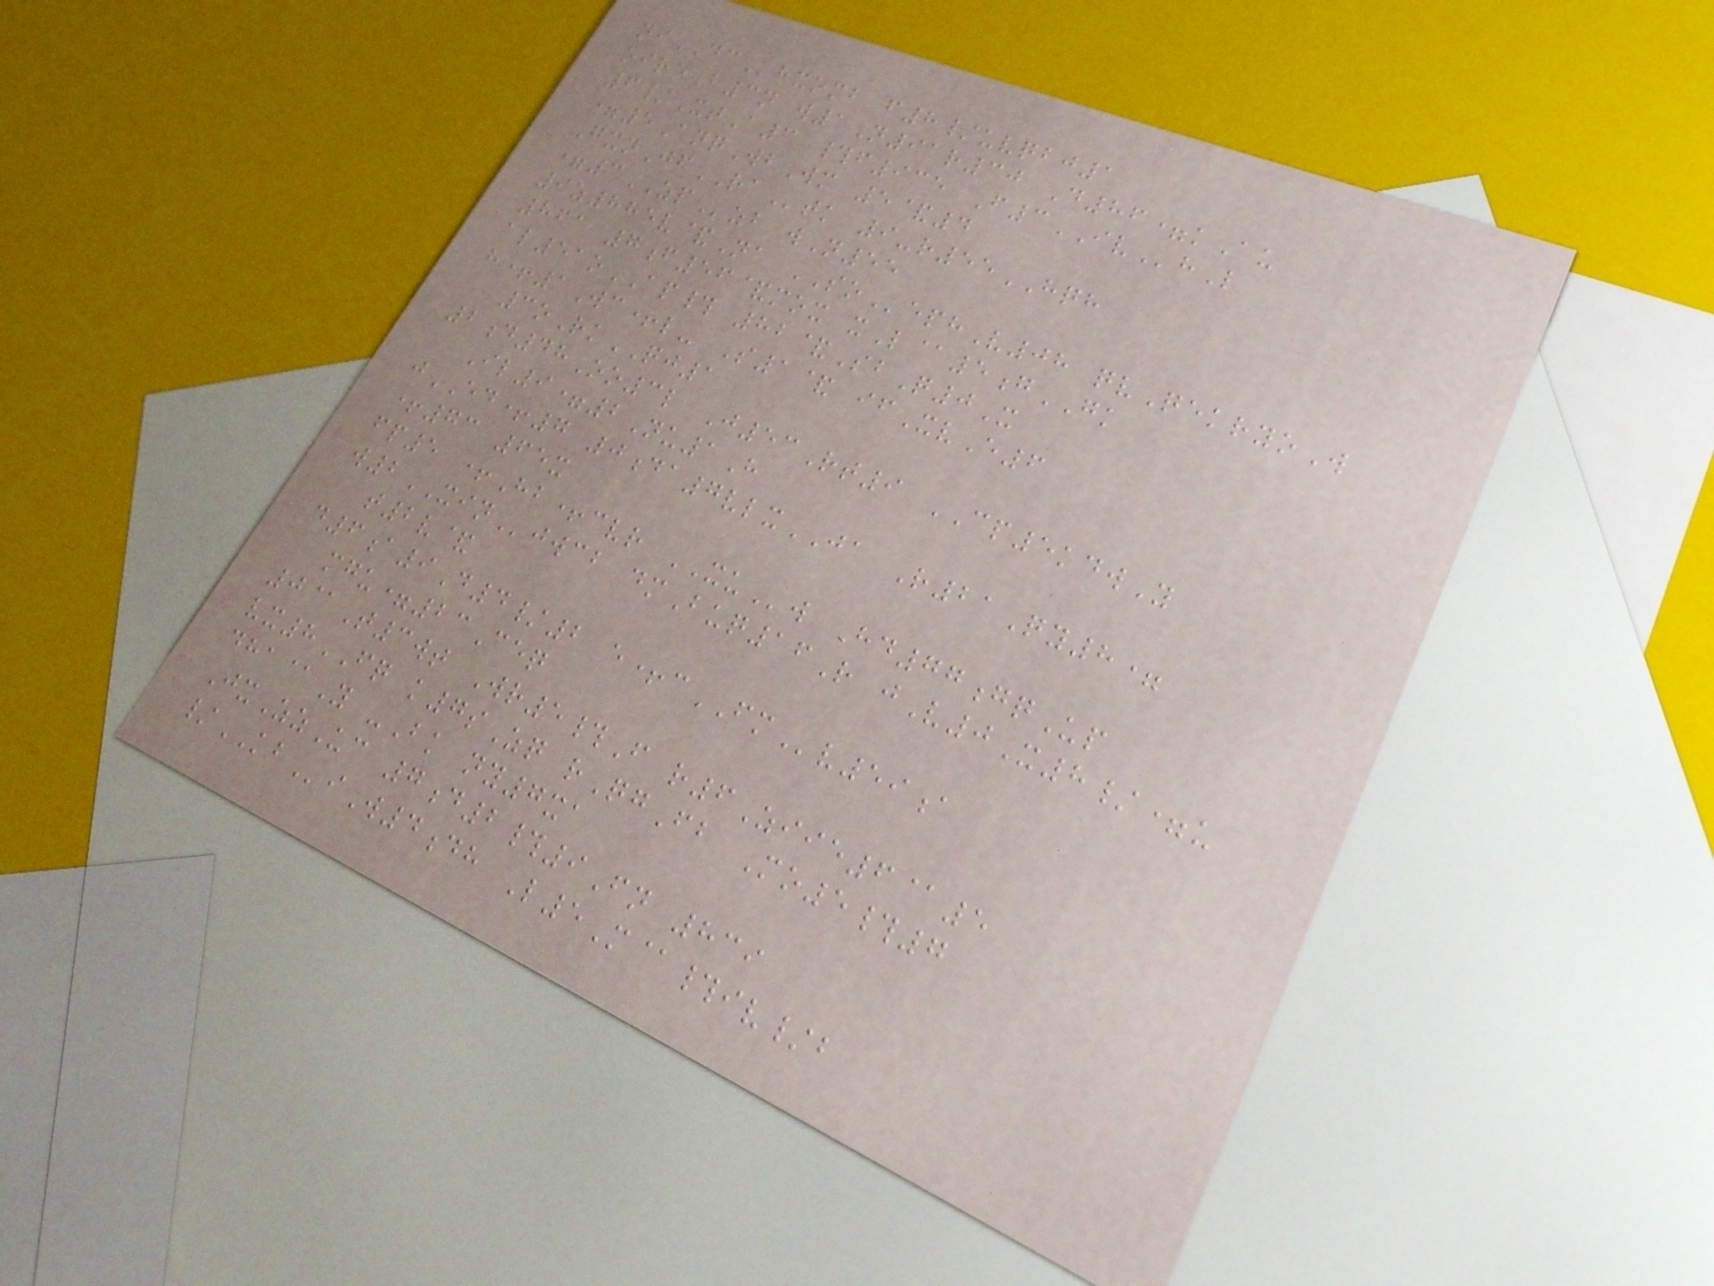niDChxomb f8/uvqbj1
oireB3n w1N91r30 D86=kAu
6/XtA3 #f935 F3IVhL
=5AnqWbWm 5&4
GxnJfRAtk 9-r55HQH
=3ZPzb wN55
9z885v&Na SOephV08 qvQekryoW
861 7f56&mox xL@5gGK
al51oAP# 82&SbQ0X
h+1Wc+l- S1& ifXvE6
3oRkQJ1
2d48Oo3l J53Rt9 CP5kdwY
Il9=2Nu1H
jED+7 0da7vlxJA R21Qy8=
+73 65x
fp5 +Hb+cvr XUw Hd77gqUp
w2XINjwcb dmBuq16R jV0X8/=u
t2v&
d6a9D4/2 e+cFMv59a
mgu=23Ceq
0@T3wt Wr5#F r6Ziie6@5
vx8FQ k7sZq rQgFb Mo5#7
dha@Y -Bk ny7xa
JxZzUc 7d2#9Fn 839
/KBiW4dh L5M@#iv/b
